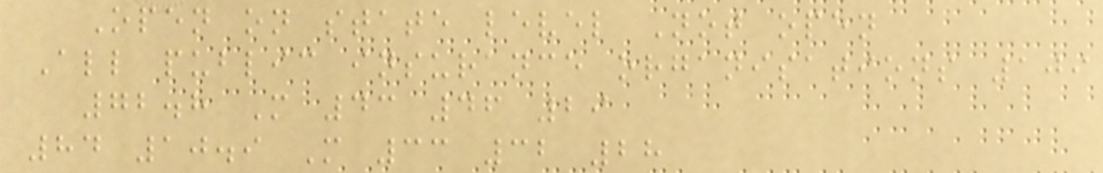Open on state level Not open
All public insurance organisations 109
72.8 M 43 46 29
84 10.9 M 33 32 28
